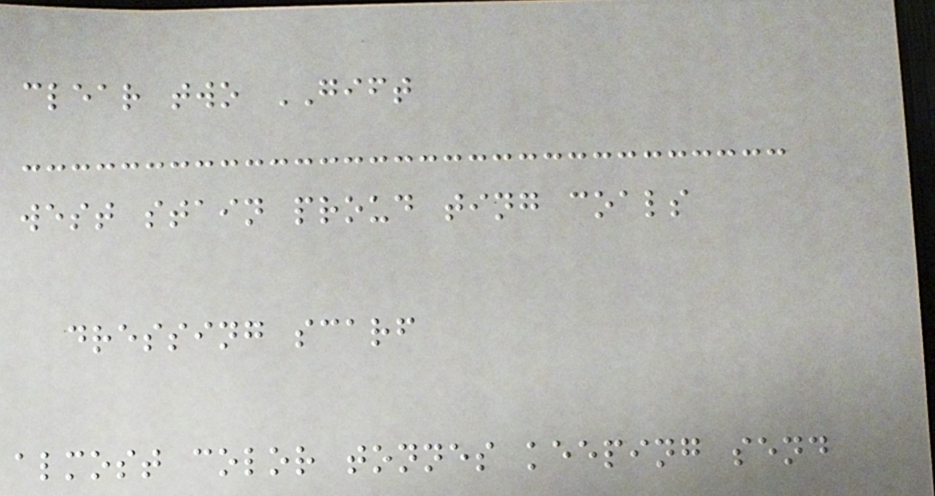clear two GIFT
west stain proud ting coals
dressing scarf
almost color tonnes keeping send
